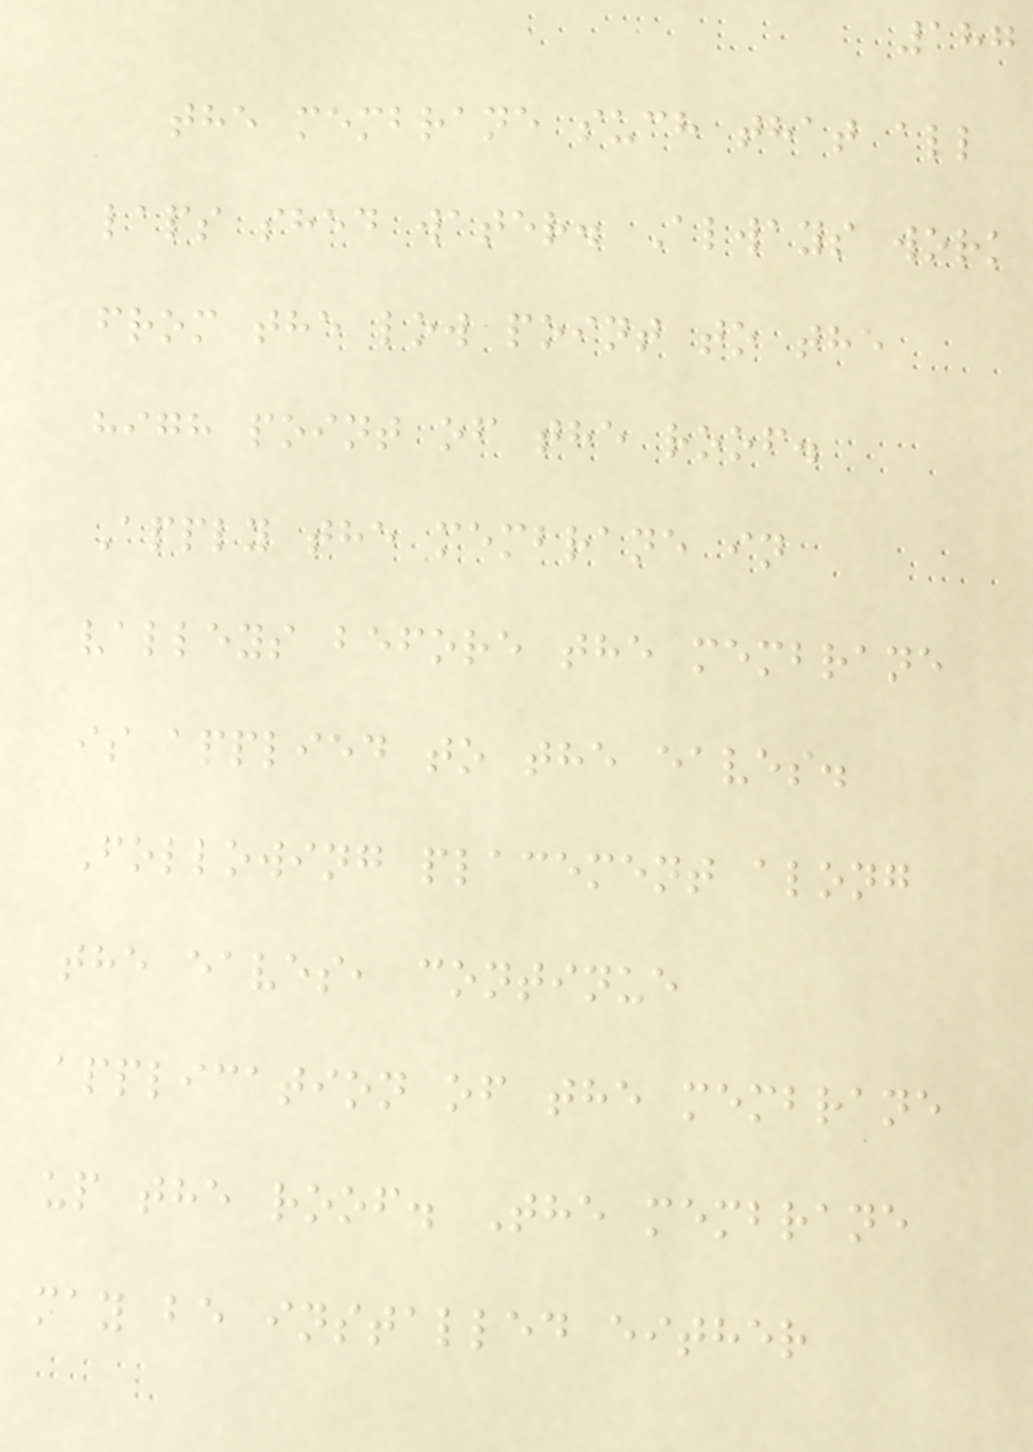187
the membrane such that all
laps shed water. Always work
from the low point to the
high point of the roof.
Apply the membrane in
valleys before the membrane
is applied to the eaves.
Following placement along
the eaves, continue
application of the membrane
up the roof. The membrane
may be installed either
